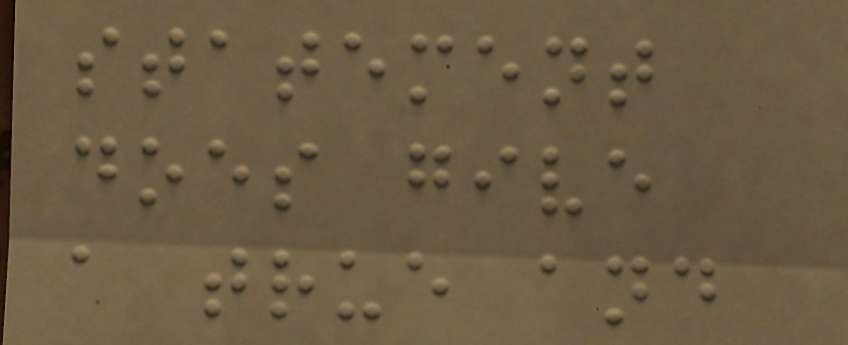statement
does give
a true and
